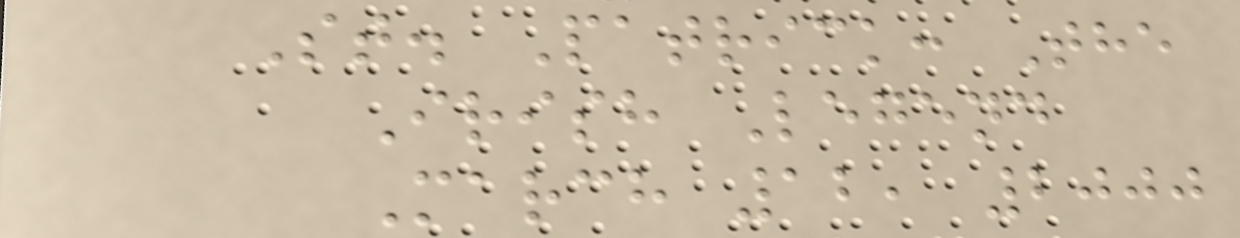St. Patrick: The
Irish Legend
March 12, 2000
